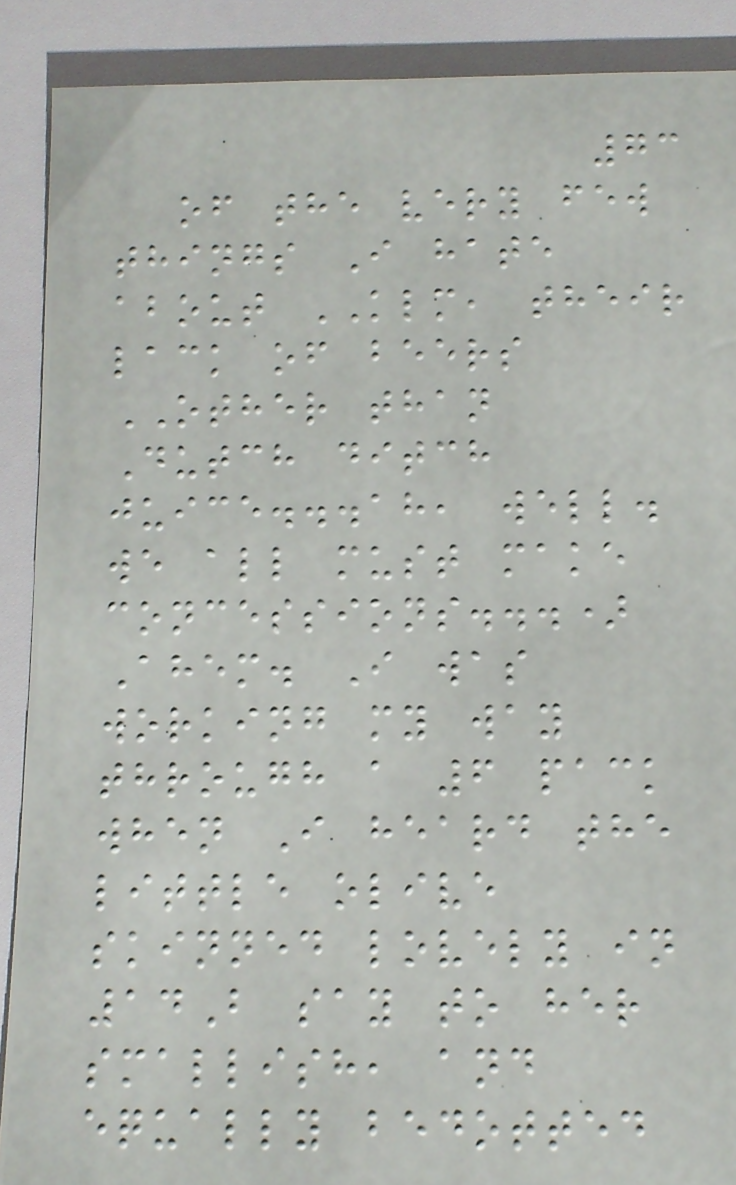73
of the very few
things I hate
about KLM, their
lack of beers
OTHER than
Dutch ditch
juice...ah, well.
we all must make
concessions...)
Ahem. I was
working my way
through a 6 pack
when I heard the
little olive
skinned lovely in
14B say to her
smallish, and
equally bedotted
